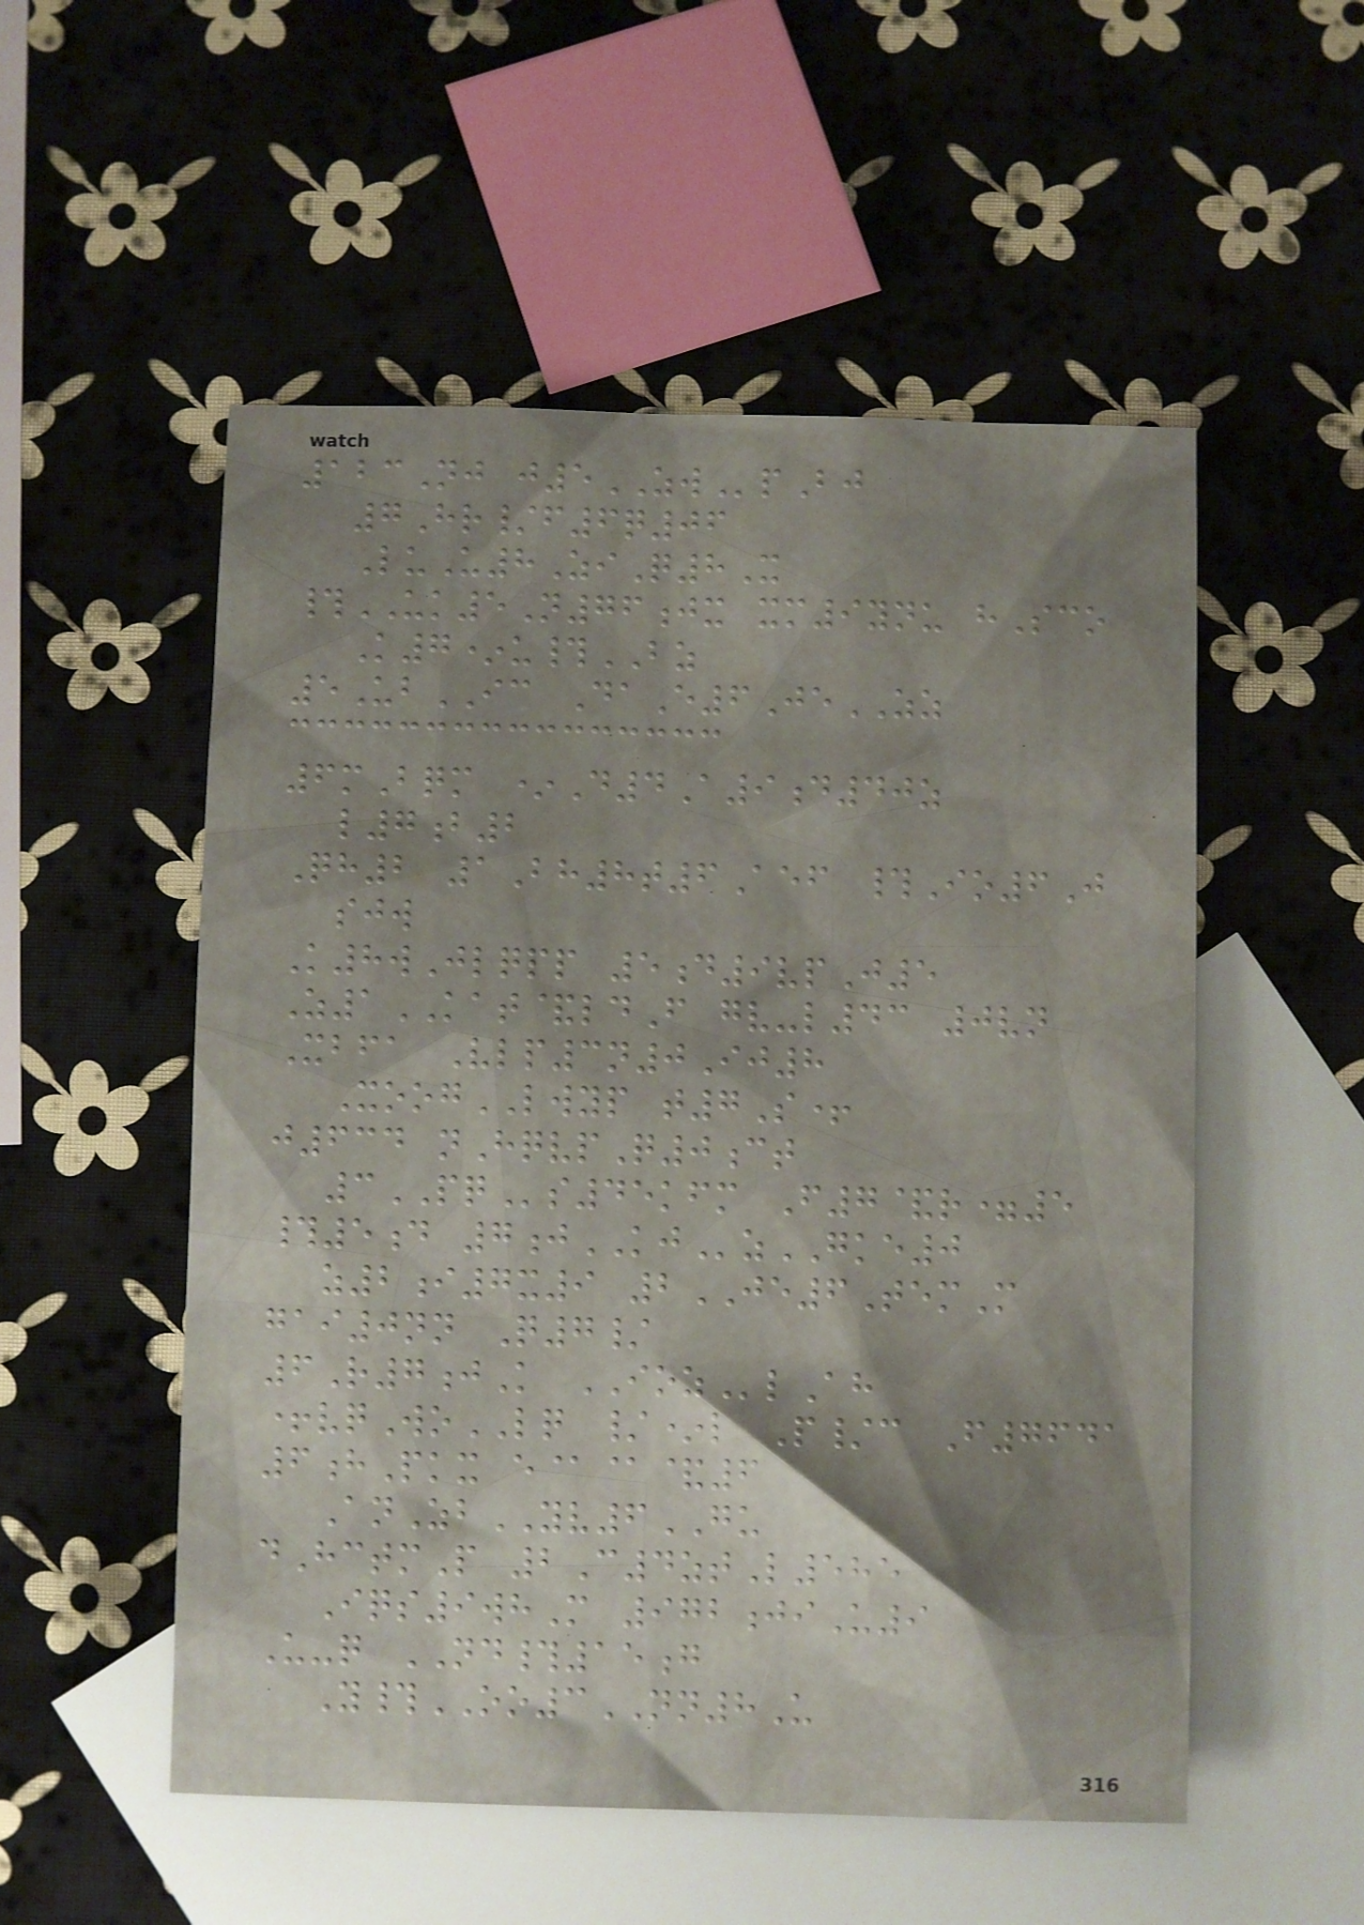123Nj j5ZWpBj
7Hr/f6q06
LuU8ZiQ8X
#UK5N76jx xm9ynu hSco
K7*u#BZ
5UbIC DaE6JeZZ
6mBqm *D4A9d40z
l7b2
Qh2 1Bh8t6Aef #Io6J
sjw
K8wJlqpp 5d9vpJ5
Z1KAT&ldF gv-l43 0vn
Xbfa Vlp3n0Ij8
XoogLWYP t7S+
j634 nHqvpQ0ct
3PQs45kfm F7&r=5
#5d 7jKJzGKE0
z2i7x9 2JE6TemM
gai0nn Q7/
6R7jK IOZlAh
+vqWoLQ /*l P/c F7641
6hPkx e@@&6
AnZbYV6GU
dHctmP 2C4ztL585
Iqs9whM 972jiU9
U-q ND#15g
Y#OO3NN8U
